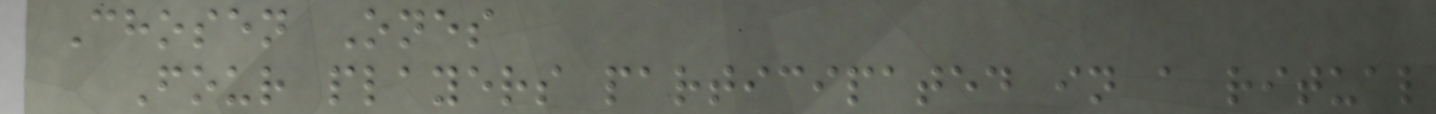Chosen Ones
Four players participated in a ritual
